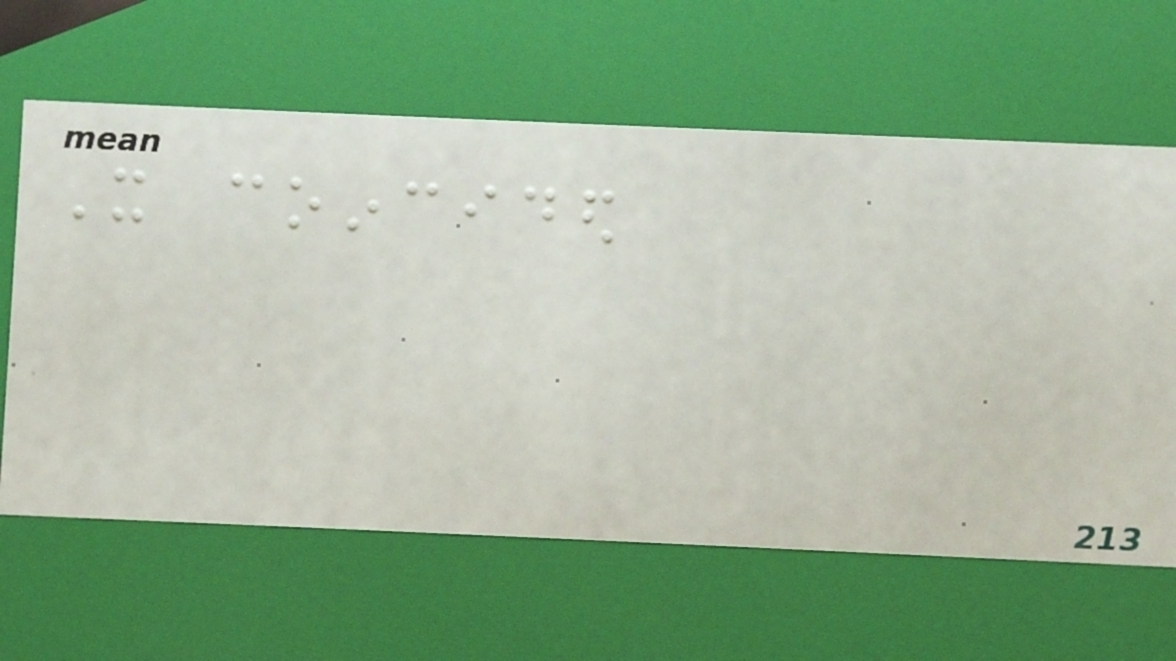It coincided
